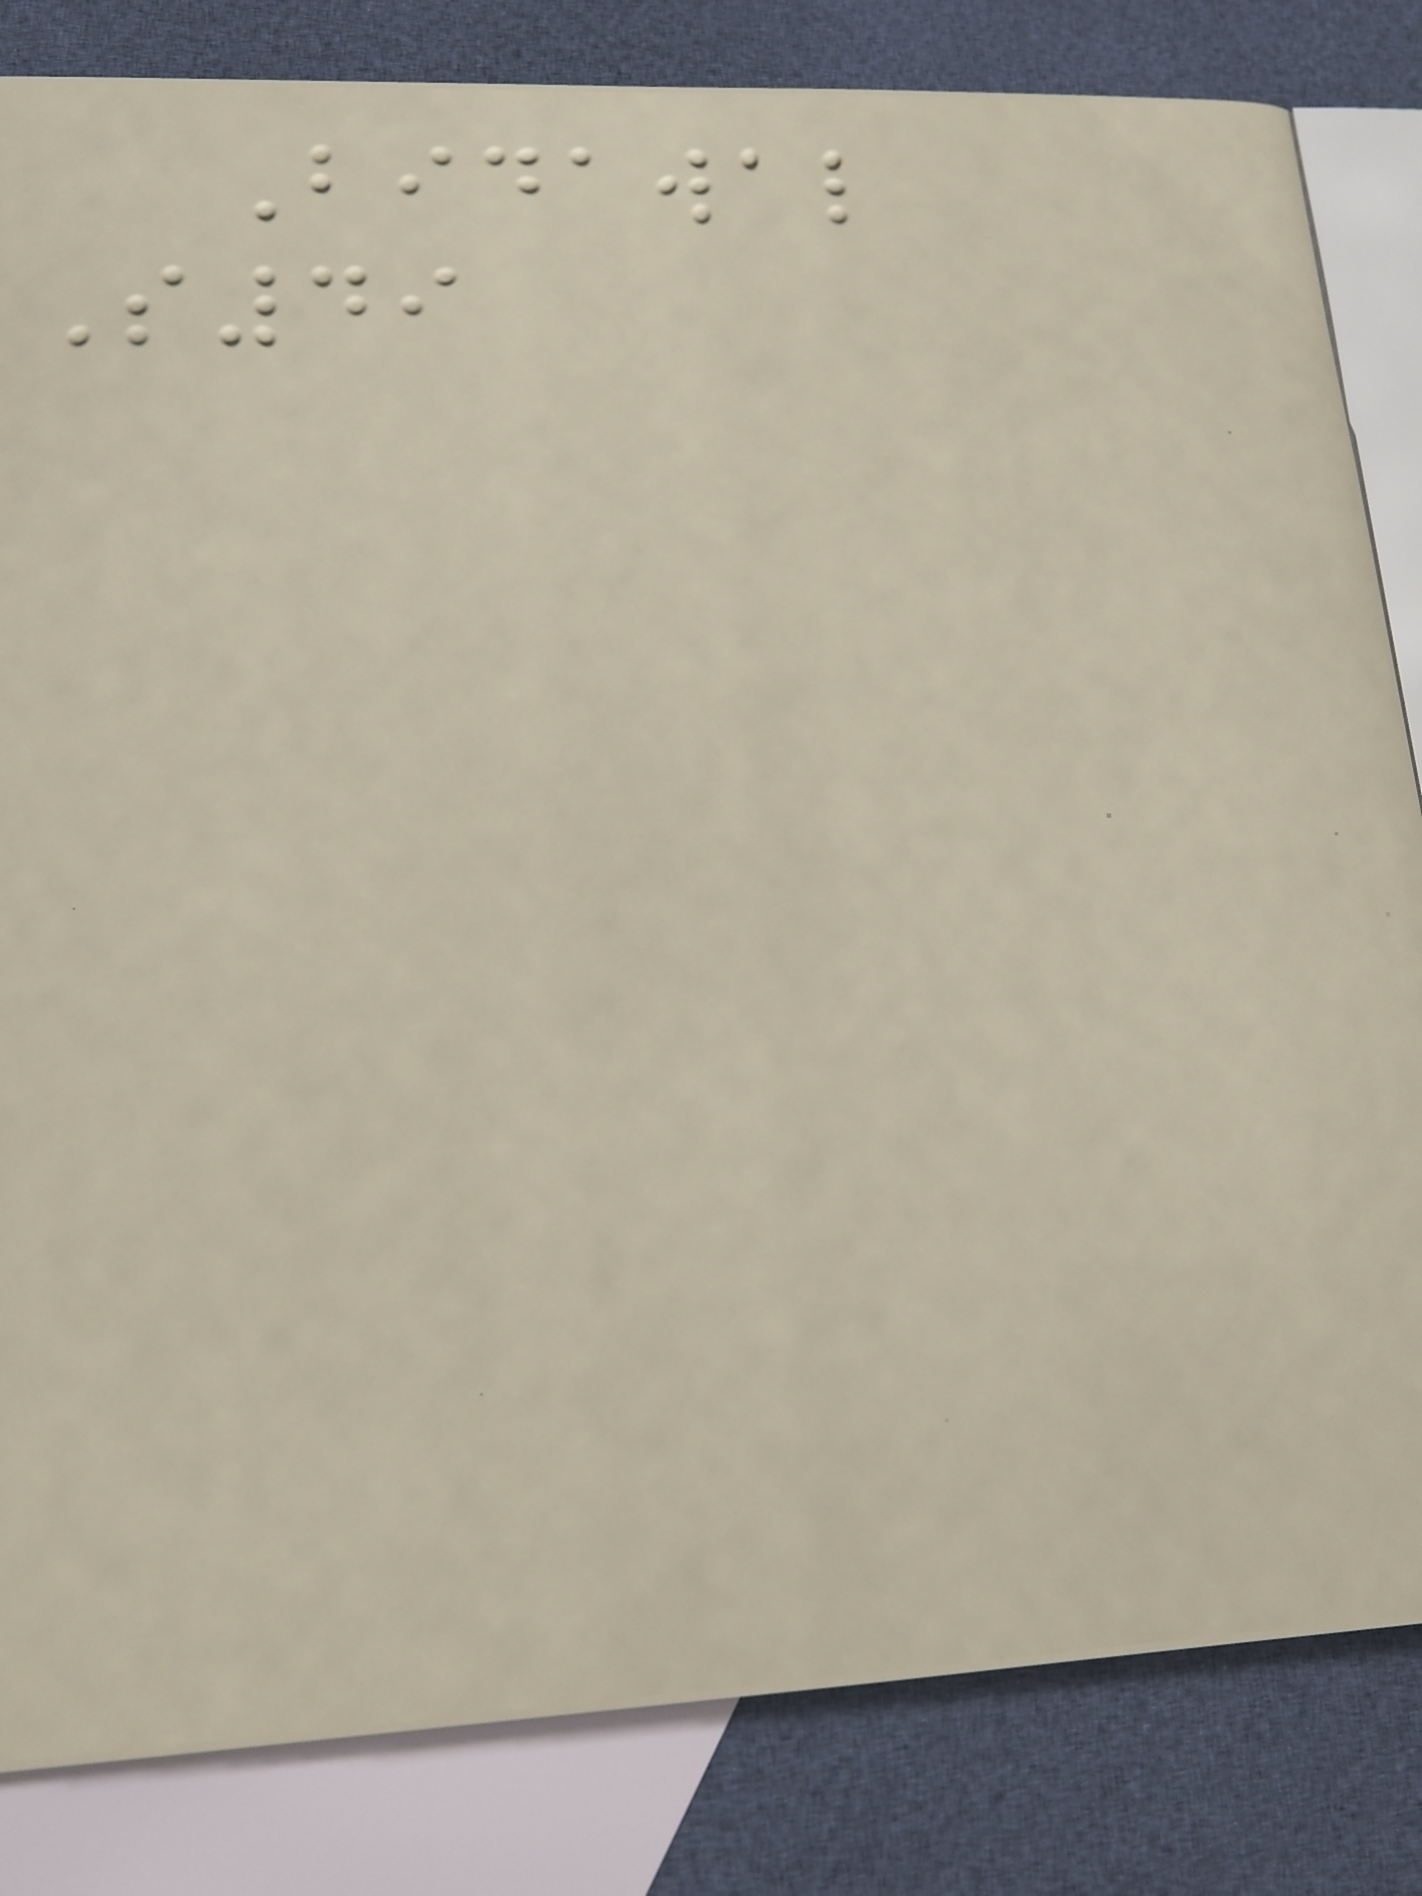Bidawal
S49
